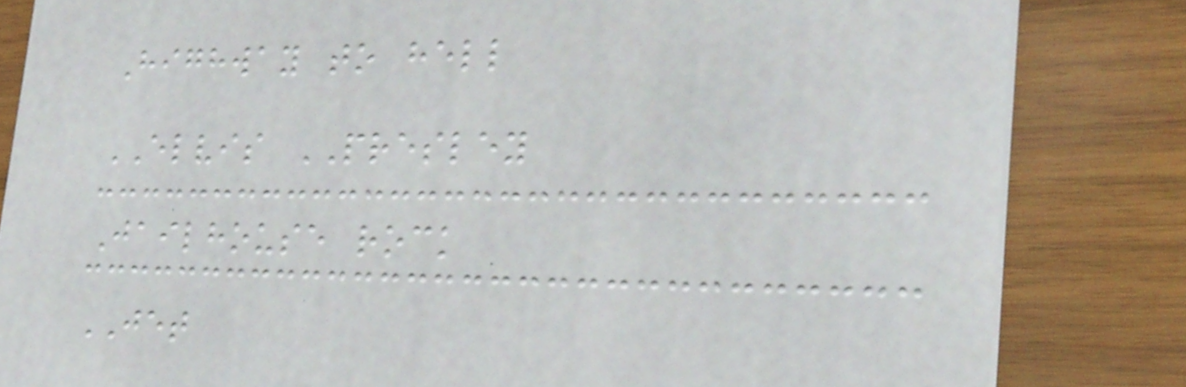Highway to hell
ELVIS PRESLEY
Jailhouse rock
JET
